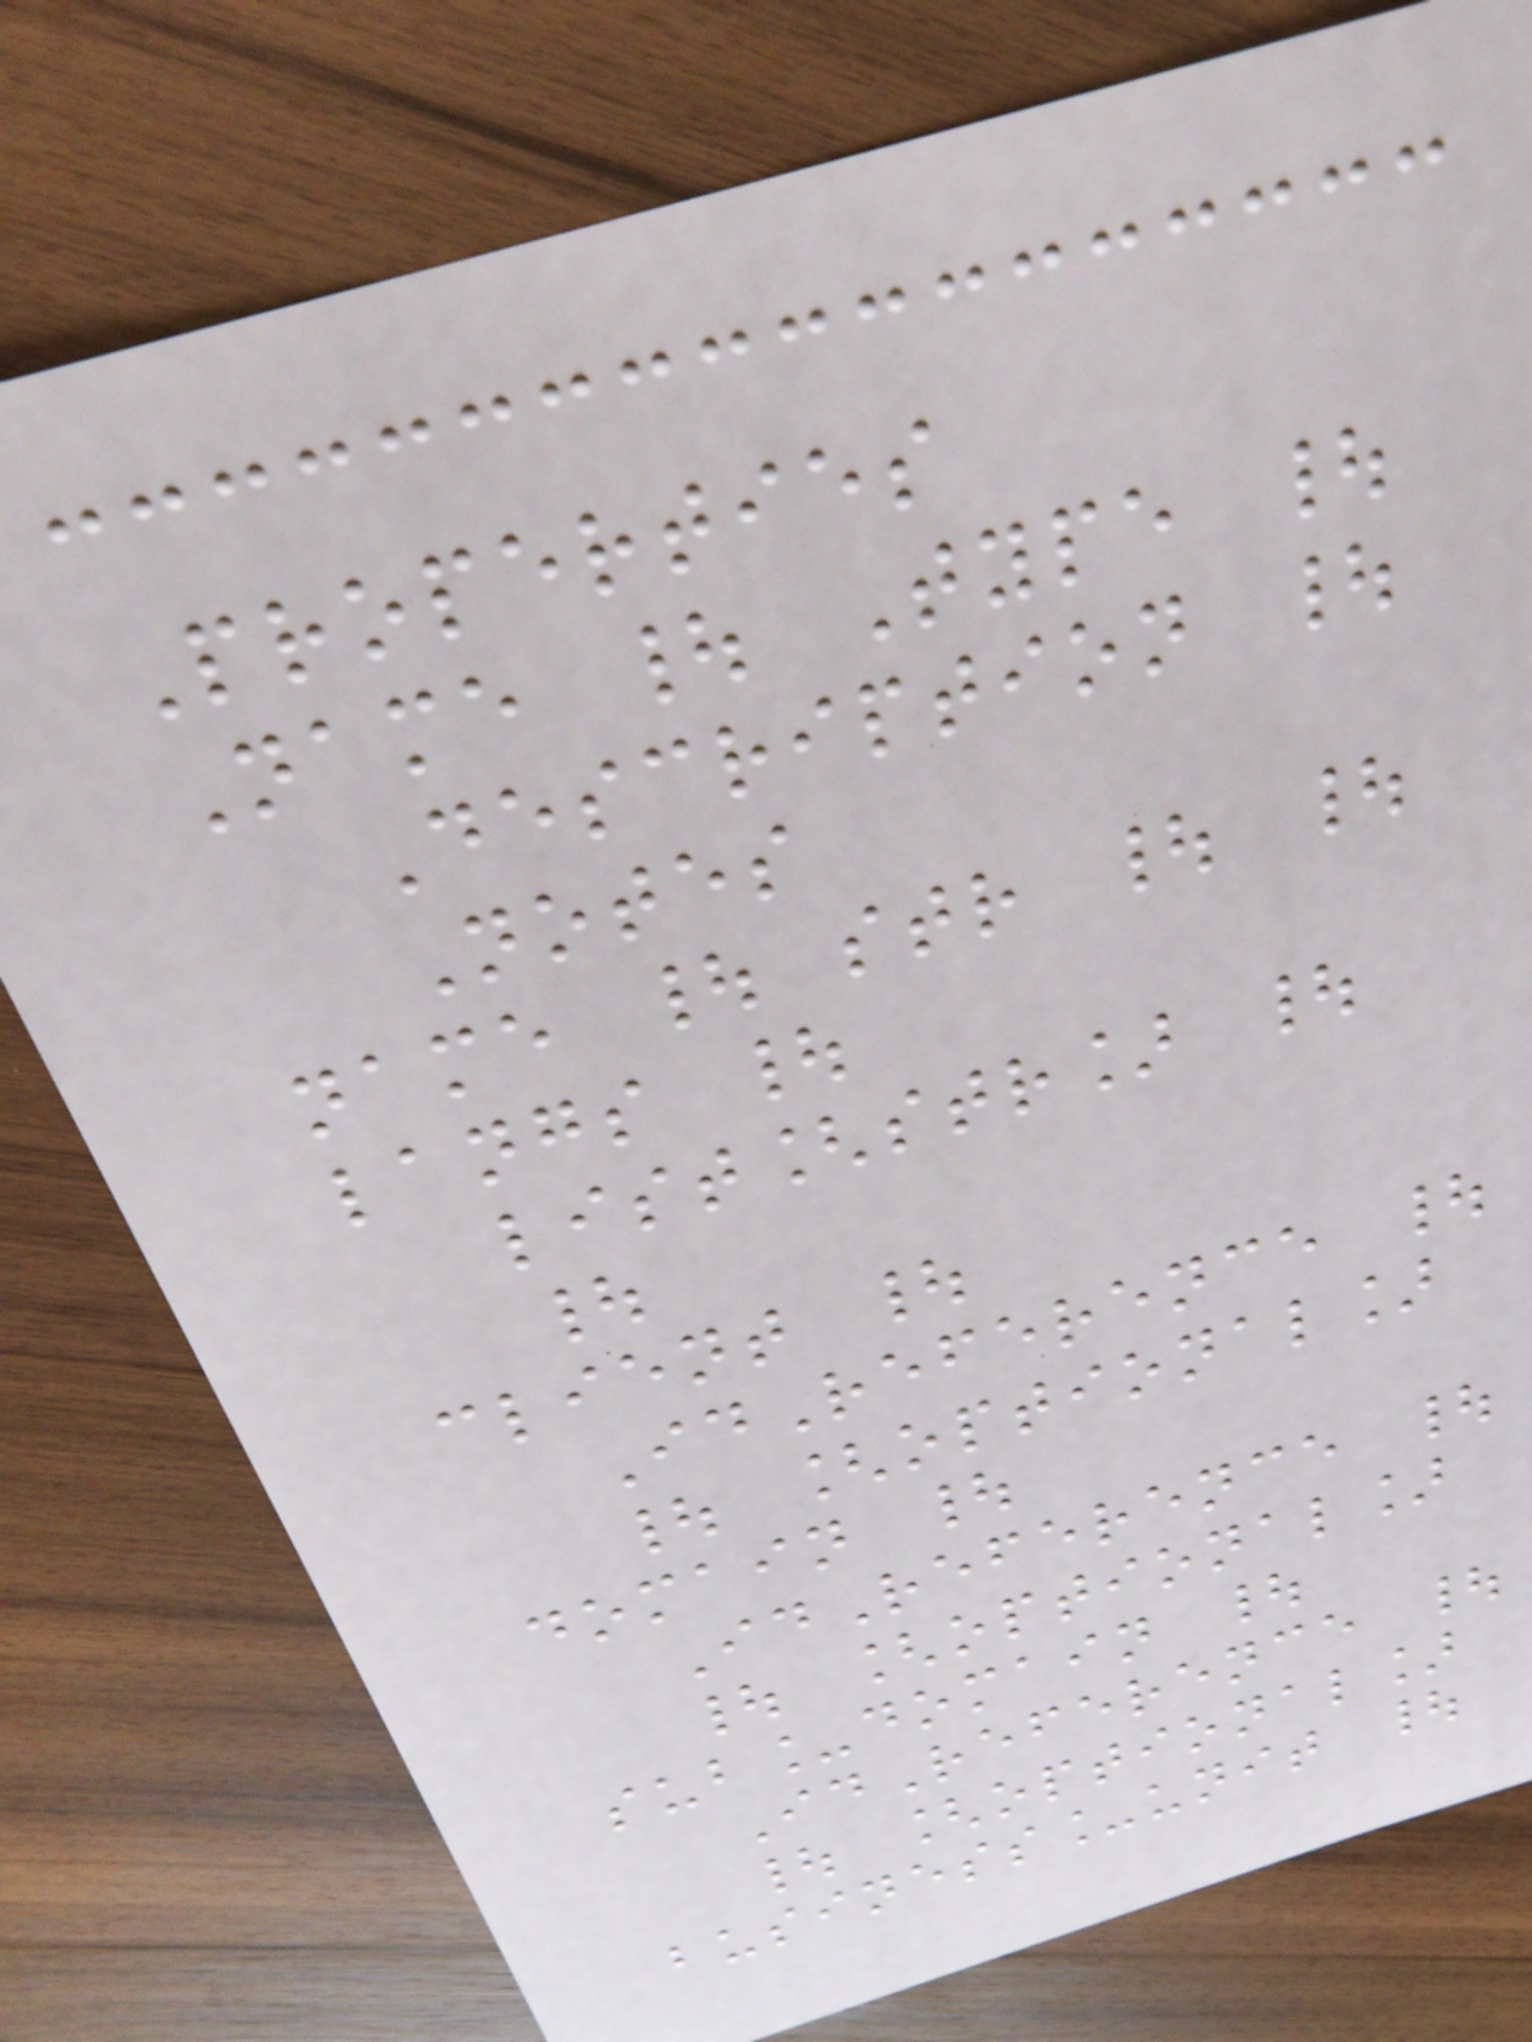Properties
Name | Type |
Description |
Notes
name | str | |
langs |
list[str] |
|
client |
IdReference |
| [optional]
domain |
IdReference |
| [optional]
sub_domain |
IdReference |
| [optional]
business_unit |
